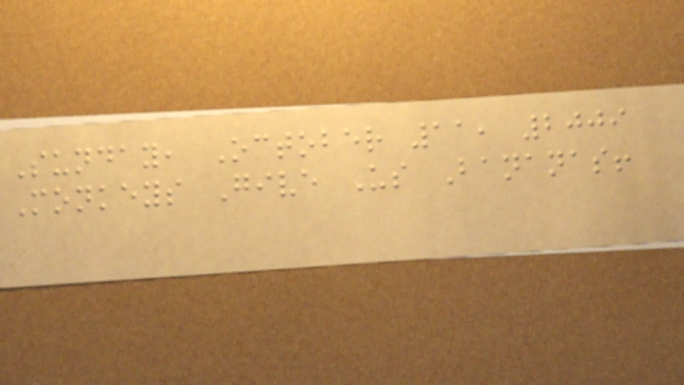Sunday, October 11, 2009
Monkeys Give Us Bananas!
